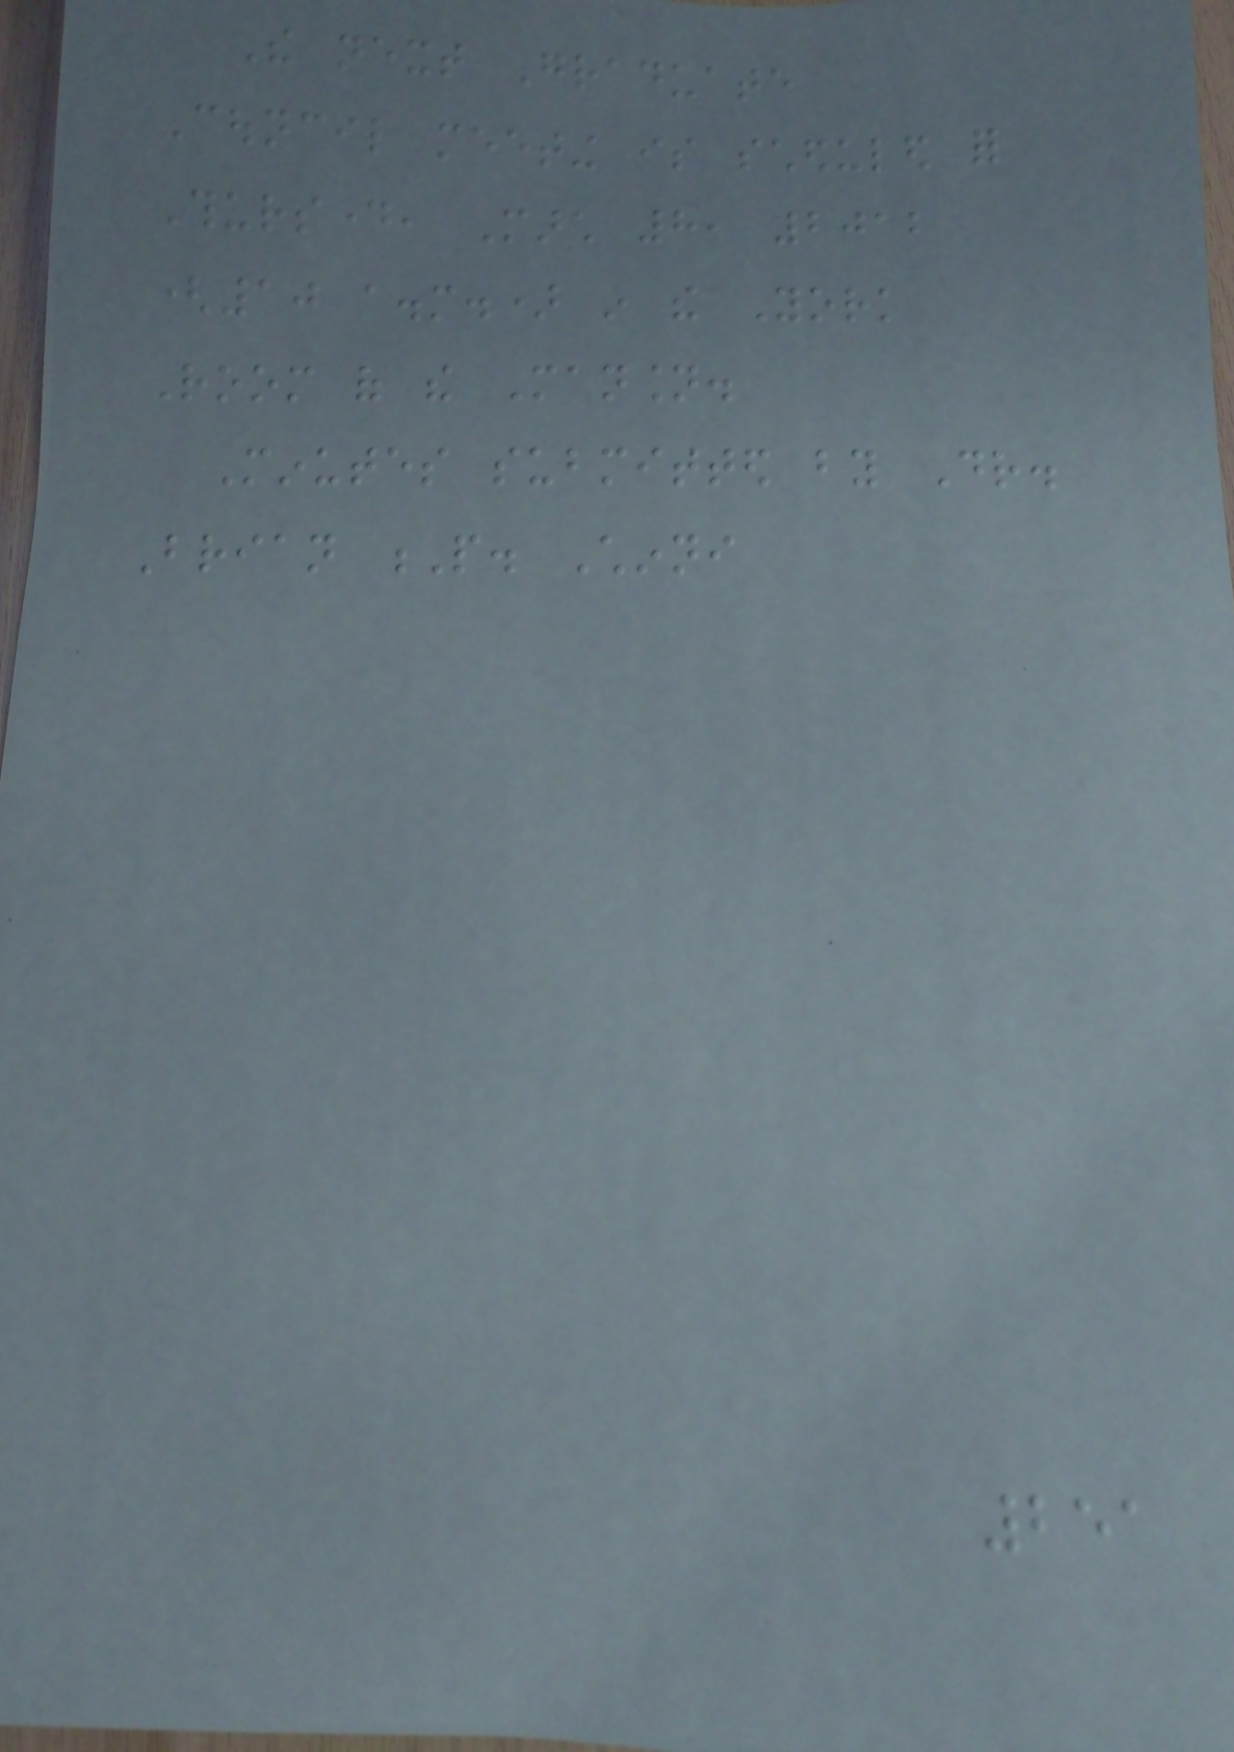The next Graduate
Council meeting is scheduled for
Thursday, March 8, 2012
(10 a.m.) in the York
Room of the Mansion.
Minutes submitted by Dr.
Brian P. Chinni
251
